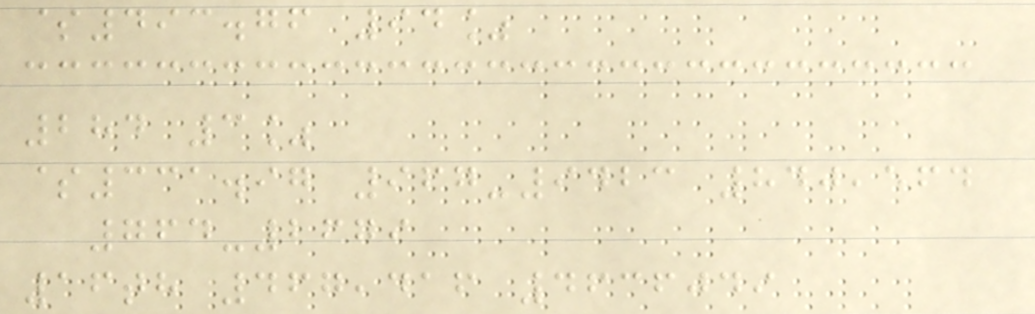$493.76 94%
284 3%
$331.97 967-9423 840,564
764-2679
16th 467,416 4636049
